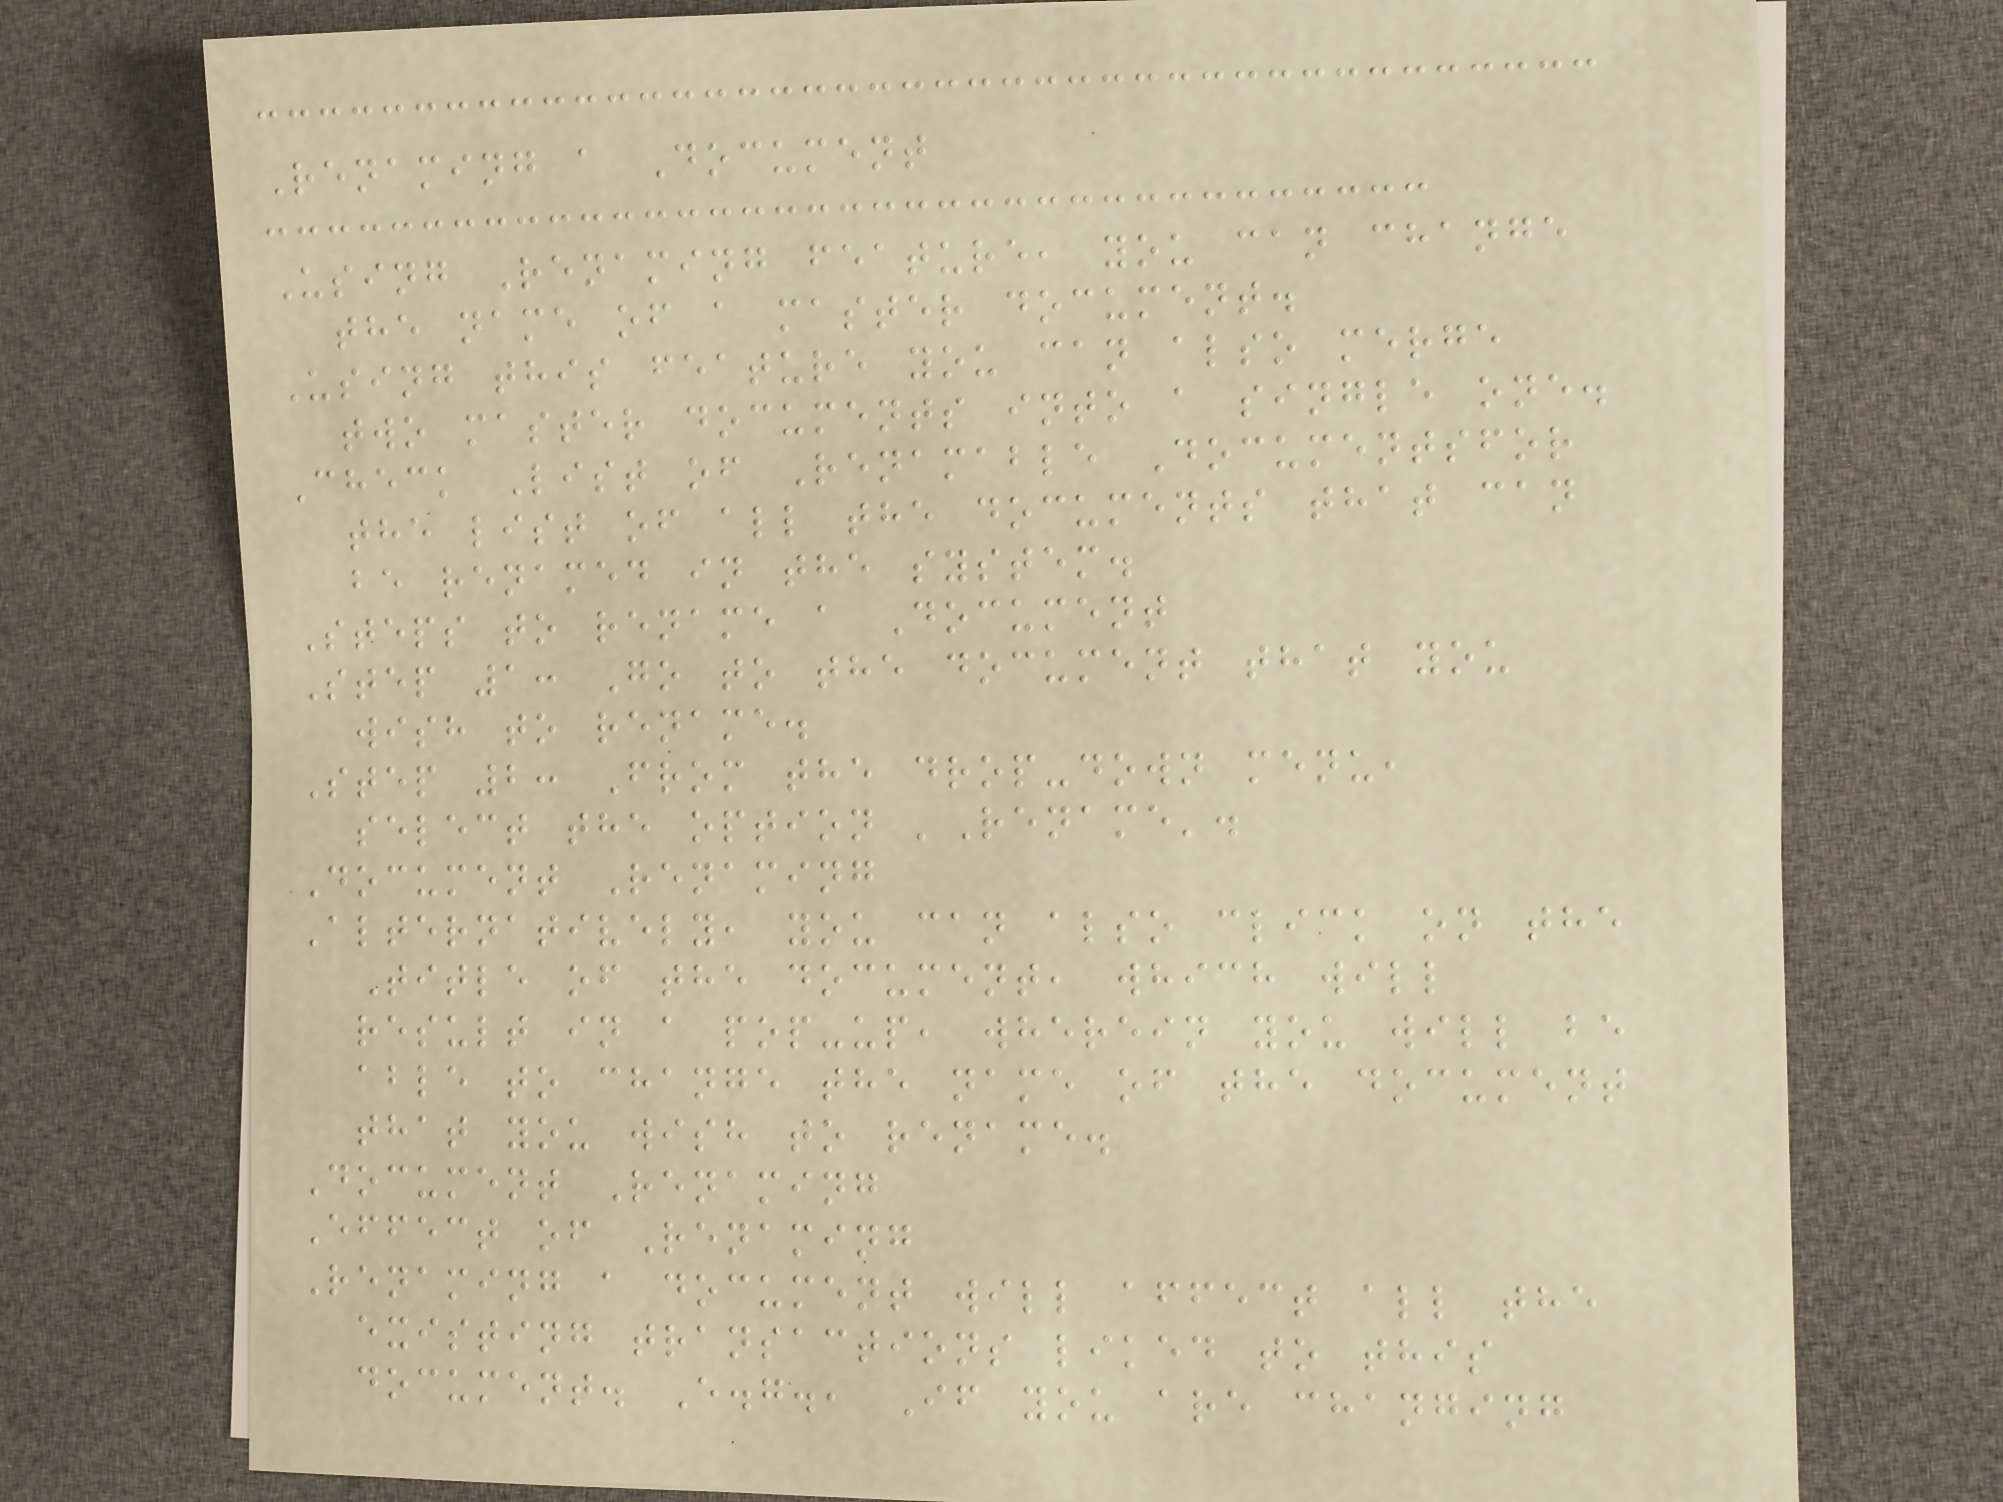Renaming a Document
Using Renaming feature, you can change
the name of a master document.
Using this feature you can also merge
two master documents into a single one.
Check List of Renamable Documentsfor
the list of all the documents that can
be renamed in the system.
Steps to rename a Document
Step 1: Go to the document that you
wish to rename.
Step 2: From the drop-down menu,
select the option 'Rename'.
Document Renaming
Alternatively, you can also click on the
Title of the document, which will
result in a pop-up, wherein you will be
able to change the name of the document
that you wish to rename.
Document Renaming
Effect of Renaming
Renaming a document will affect all the
existing transactions liked to this
document. E.g., If you are changing
